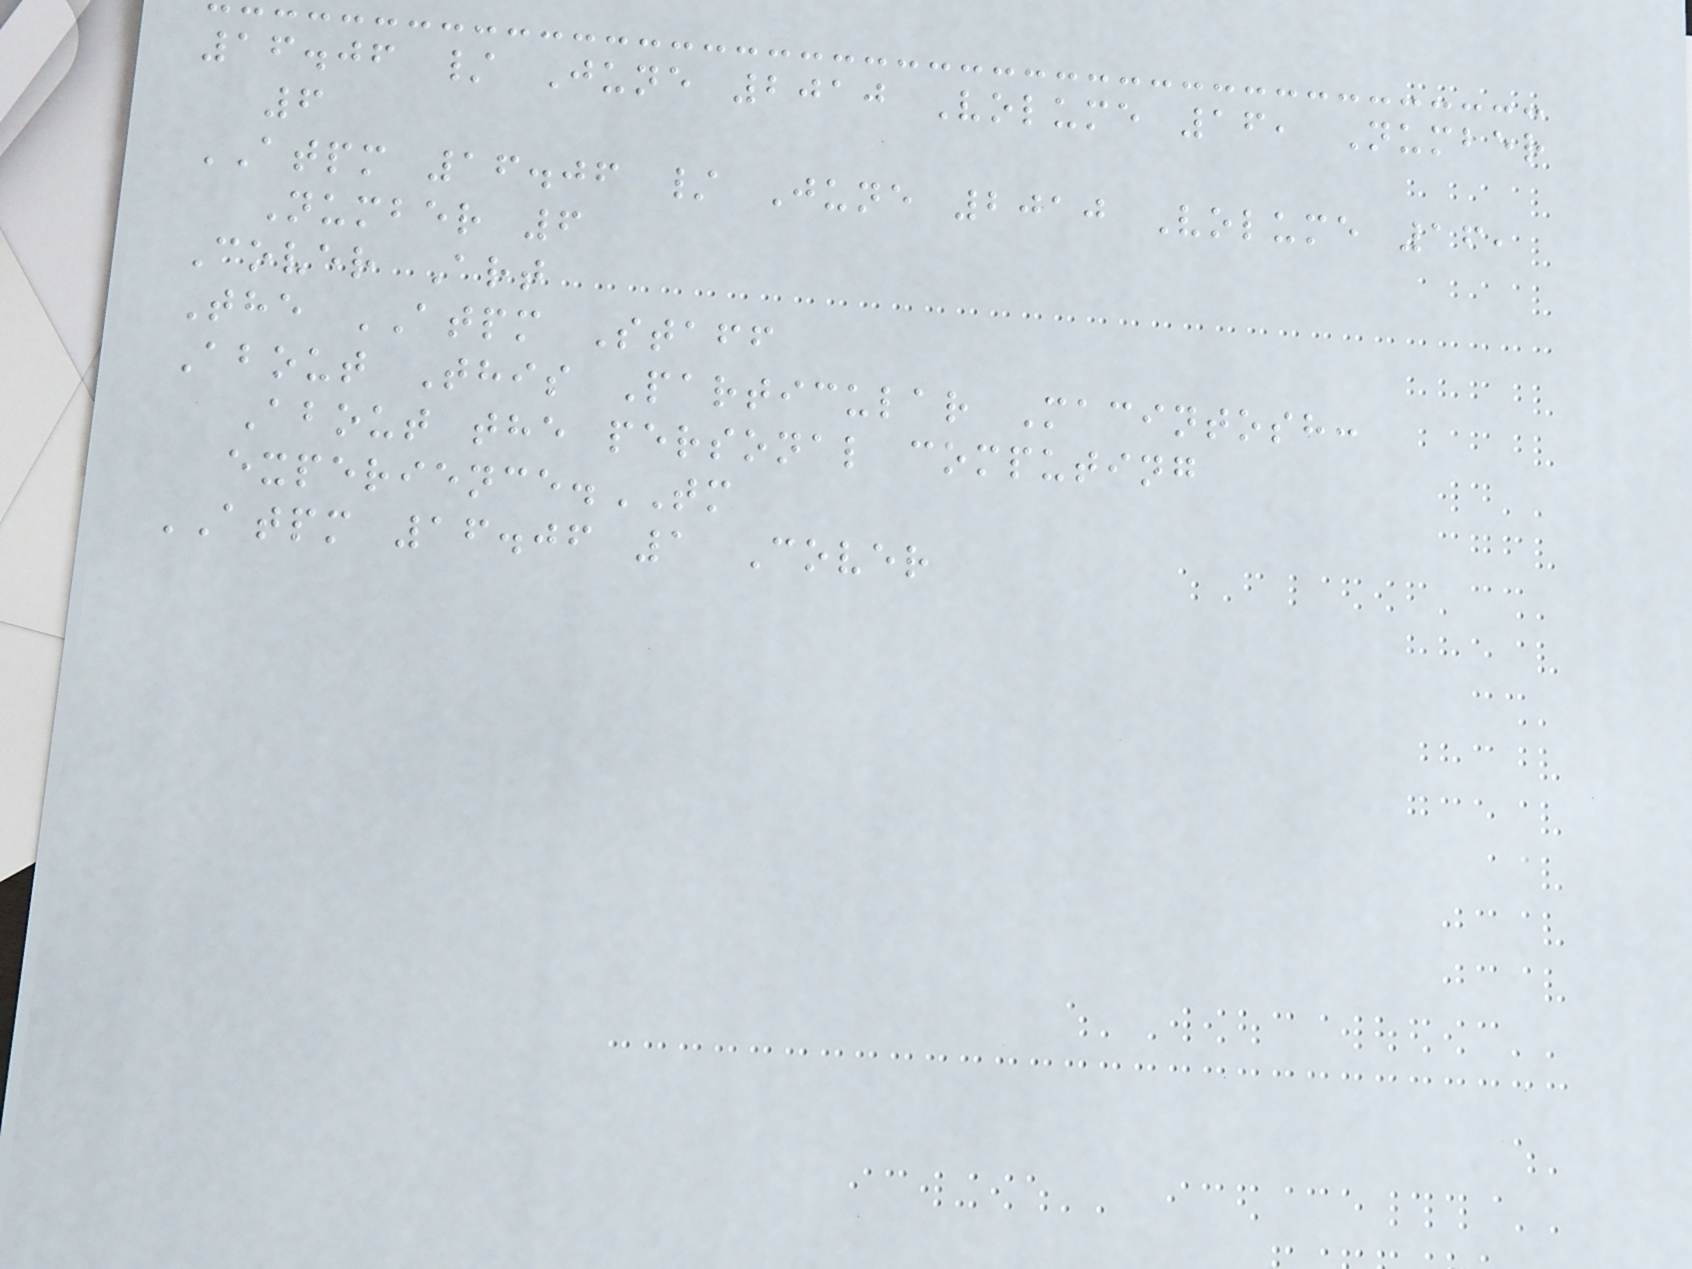16.06 / June 2010 Volume 16, Number
6
ATPM 16.06 / June 2010 Volume 16,
Number 6
Cover Art
The ATPM Staff
About This Particular Macintosh:
About the personal computing
experience.TM
ATPM 16.06 1 Cover
